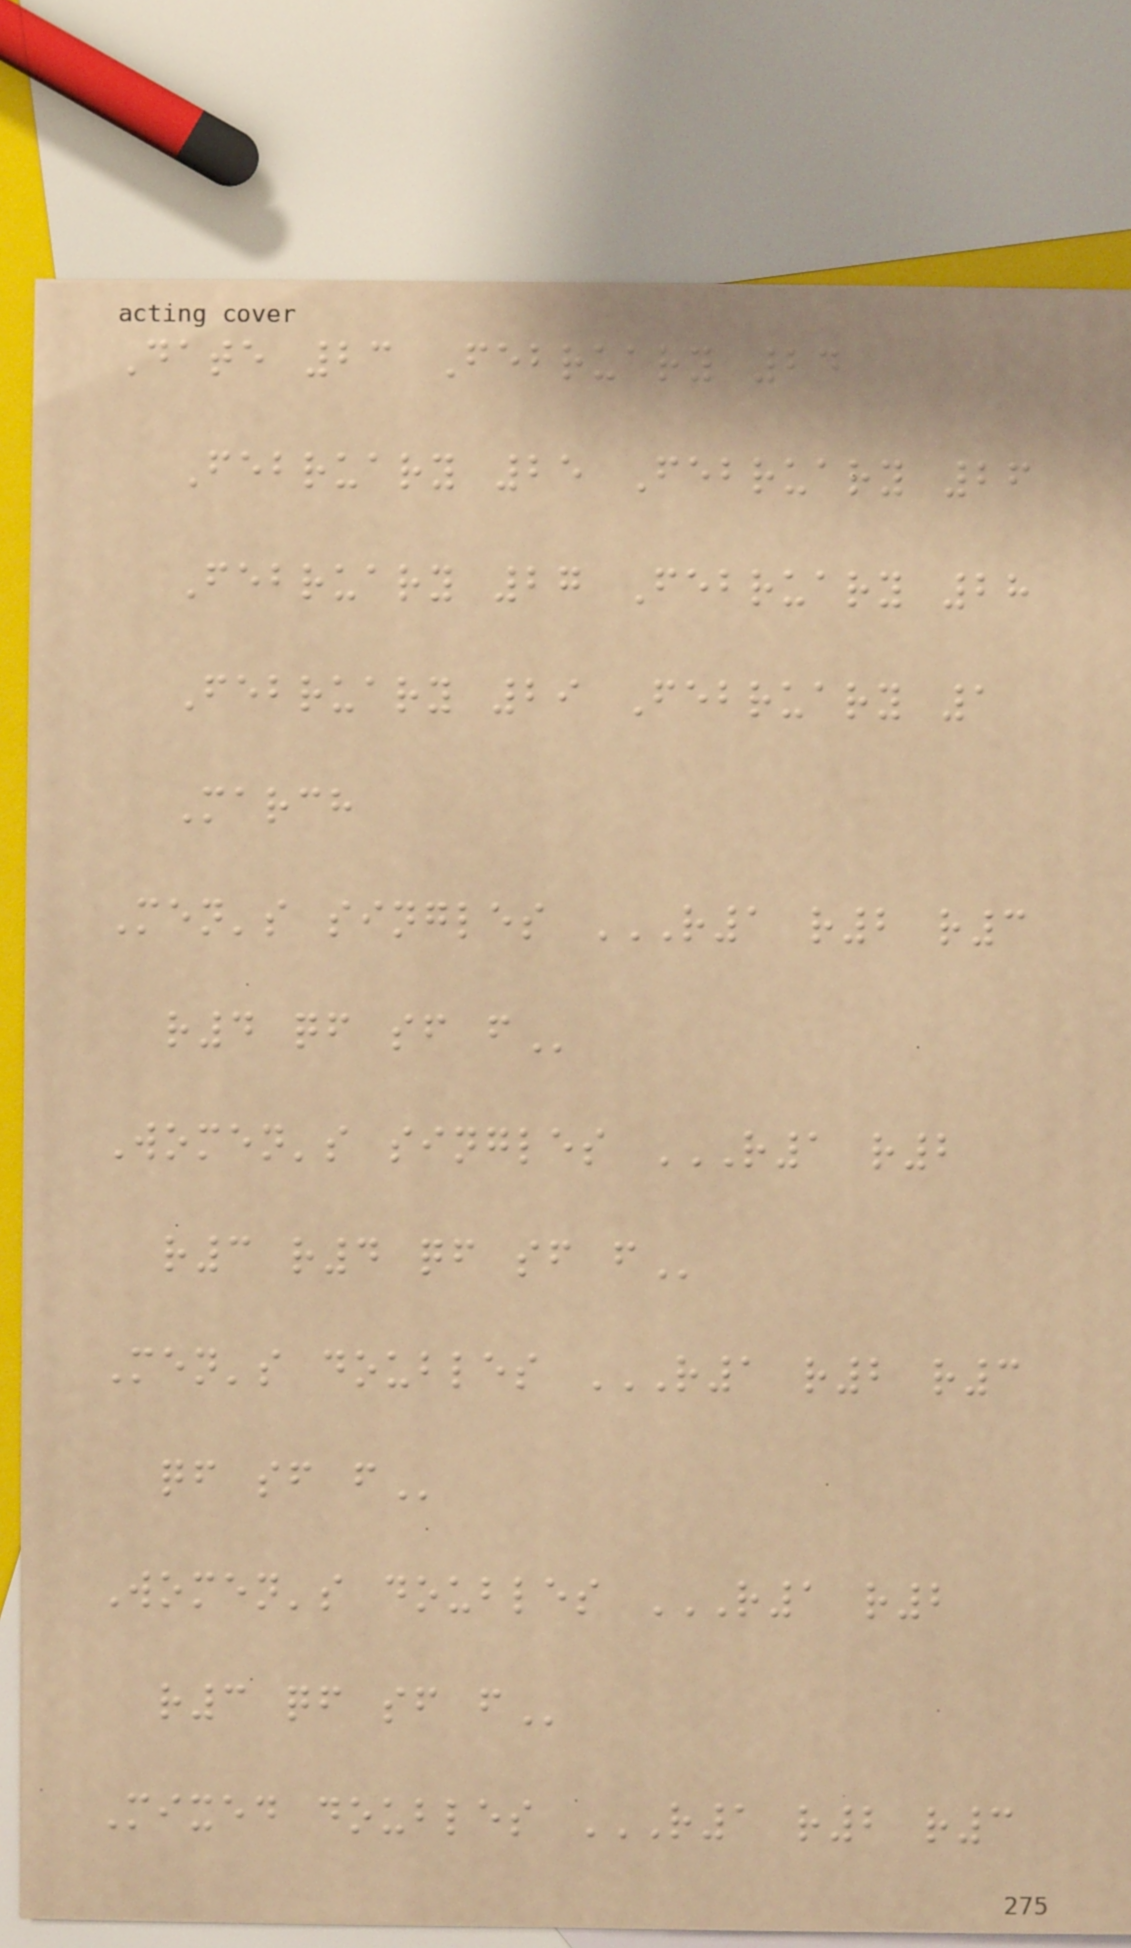Date 23 February 24
February 25 February 26
February 27 February 28
February 29 February 1
March
Men's singles R1 R2 R3
R4 QF SF F
Women's singles R1 R2
R3 R4 QF SF F
Men's doubles R1 R2 R3
QF SF F
Women's doubles R1 R2
R3 QF SF F
Mixed doubles R1 R2 R3
